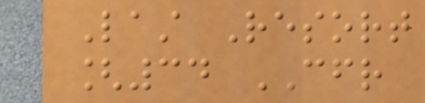Last Resort
[34 CFR
